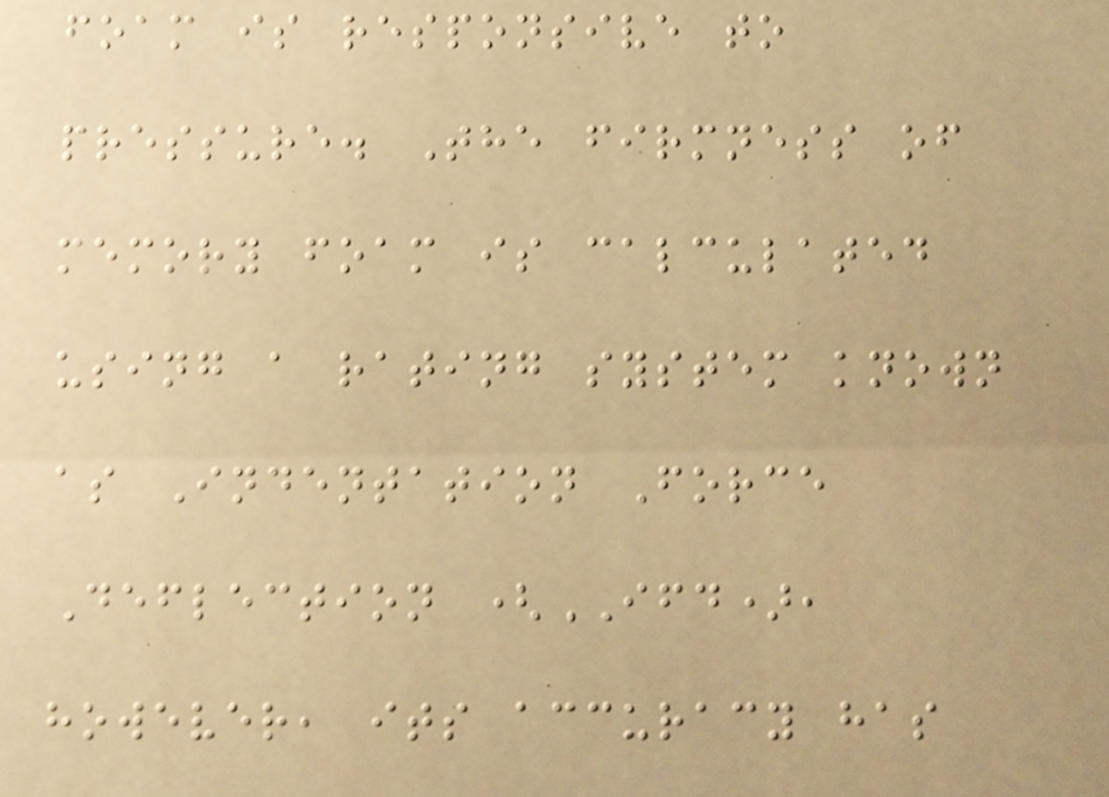foam is responsive to
pressure. The firmness of
memory foam is calculated
using a rating system known
as Indentation Force
Deflection (IFD),
however, its accuracy has
